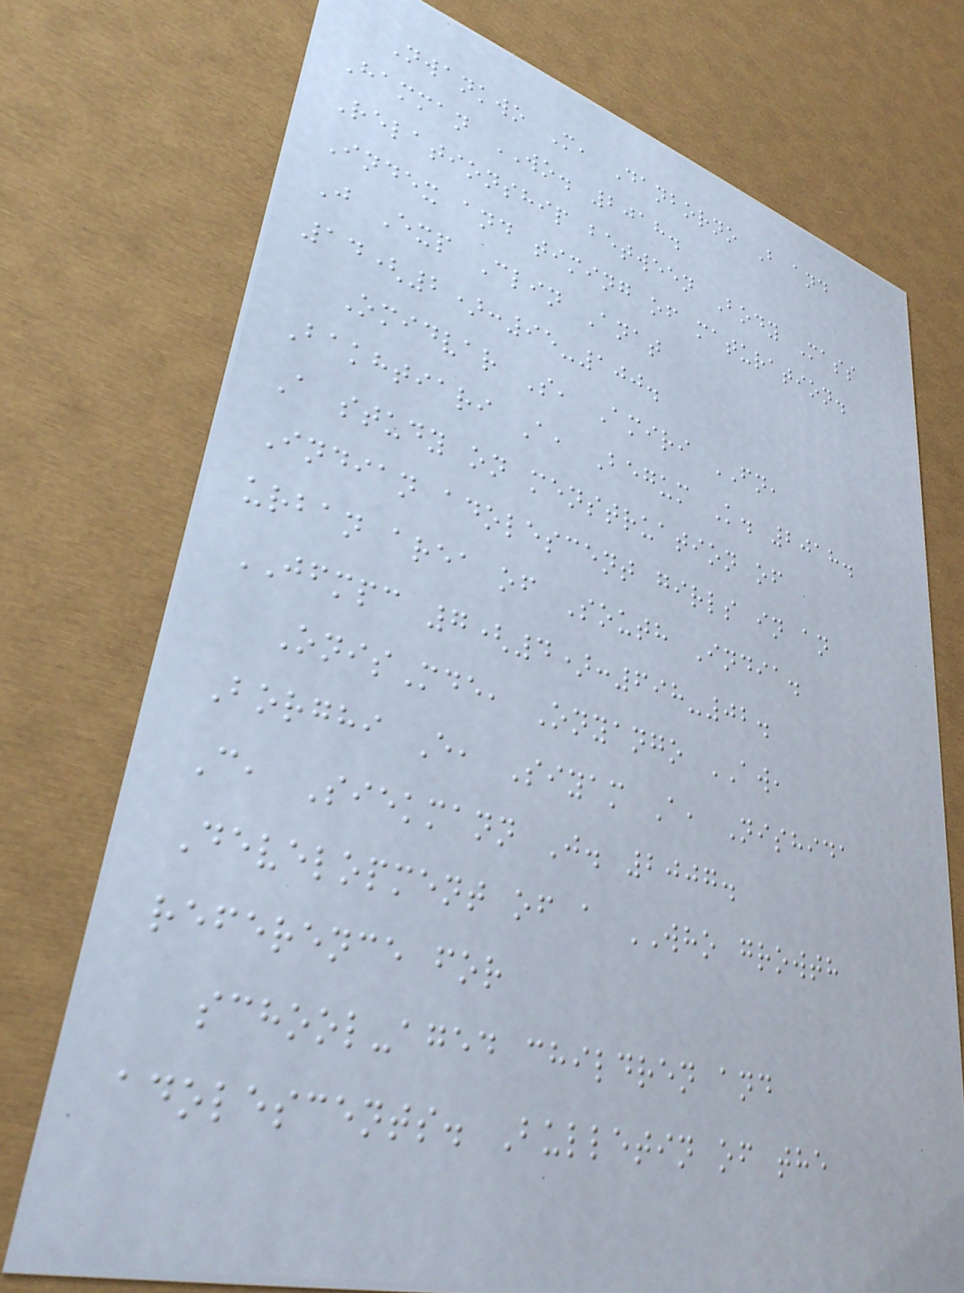Nwankwo M, Danborno B and
Hamman WO. 2018.
Relationship between Body Mass
Index and timing of maturation.
J Exp Clin Anat
14(2):95-100.
Omidvar S, Amiri FN,
Bakhtiari A, Begum K. 2018.
A study on menstruation of
Indian adolescent girls in an
urban area of South India.
JFMPC 7(4):698-02.
OnisMde, Onyango AW,
Borghi E, Siyam A, Nishida
C, Siekmann J. 2007.
Development of a WHO growth
reference for
school-aged children and
adolescents. Bulletin of the
